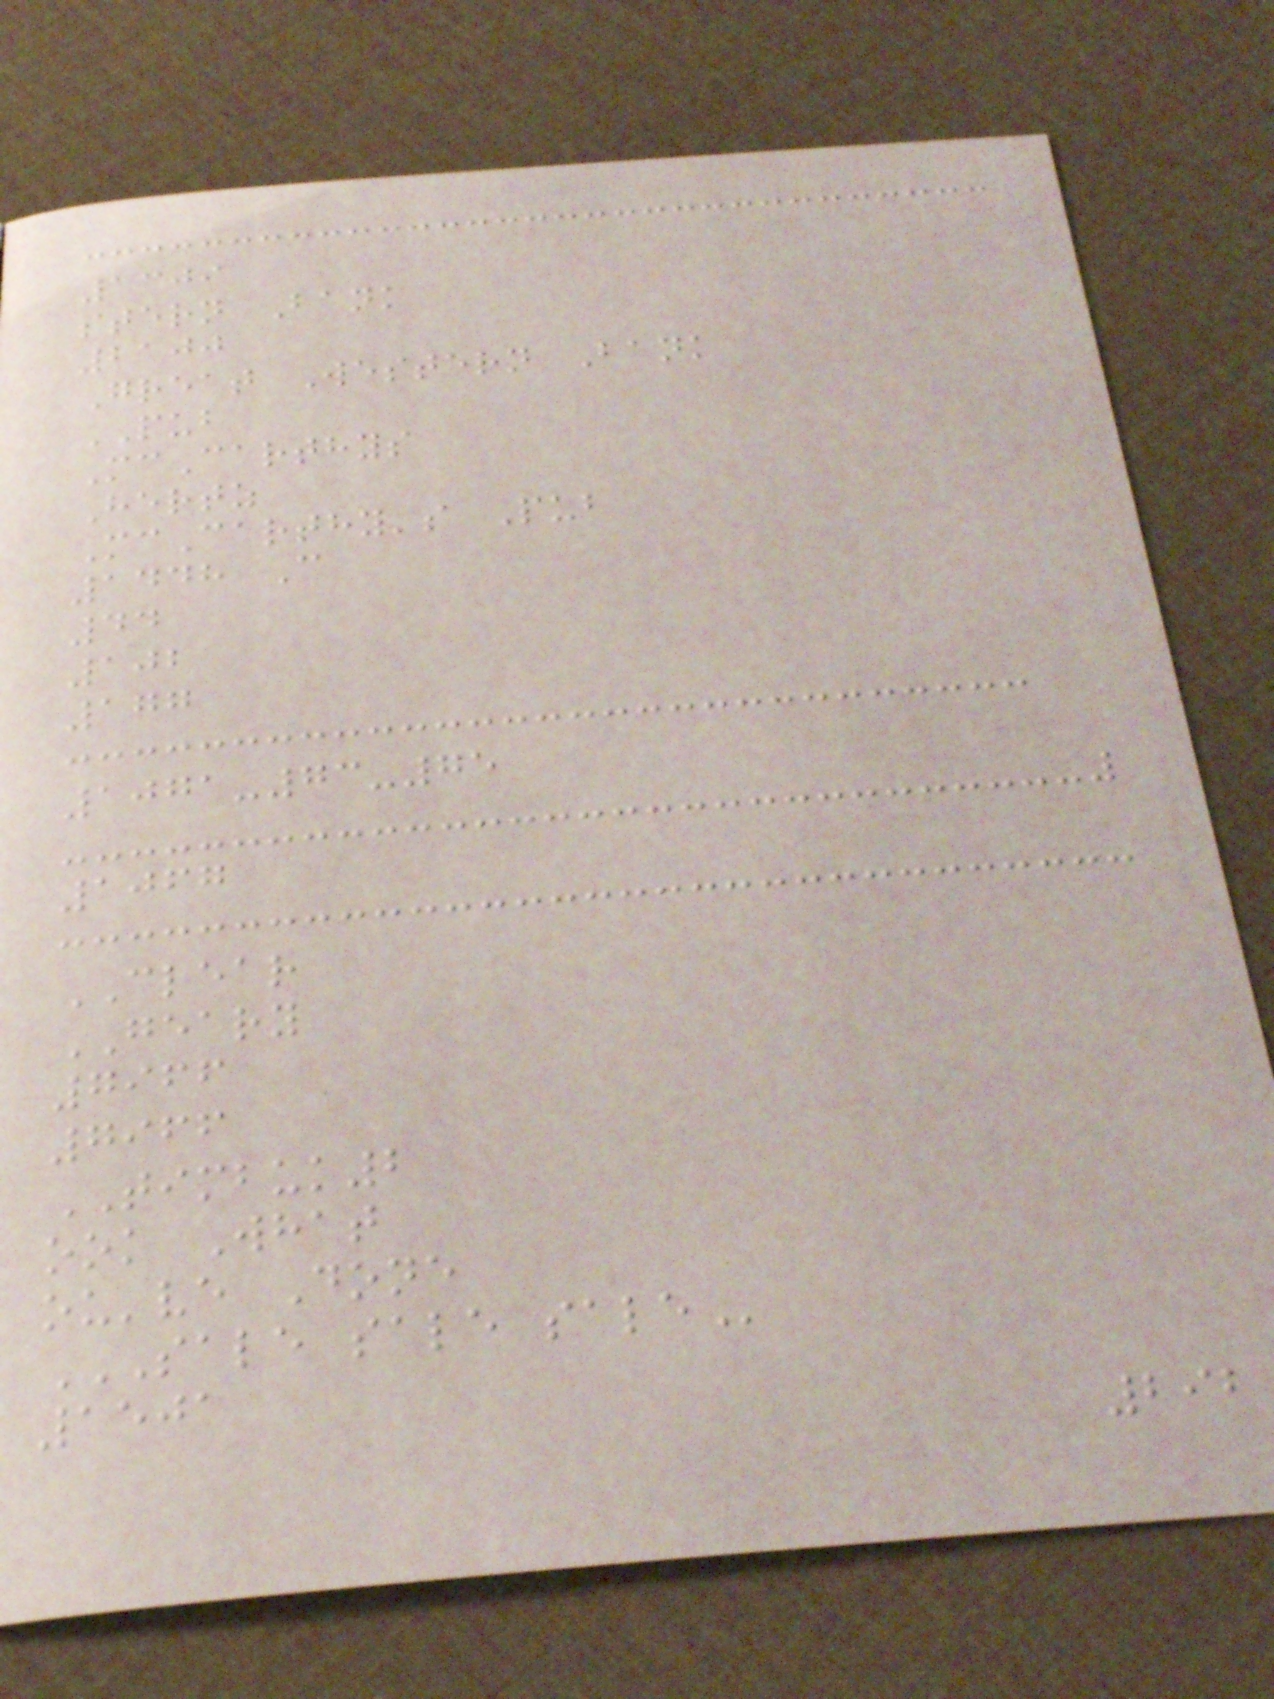1309
stern Bank
2100
Great Western Bank
PUB
McCarthys
Hertz
McCarthy's Pub
1448 C
44
102
177
1071-73-75
1067
CLEAR
GEARY
7966
7966
TIMBUK2
ook What
ou've Done
SALE SALE SALE
1501
292
